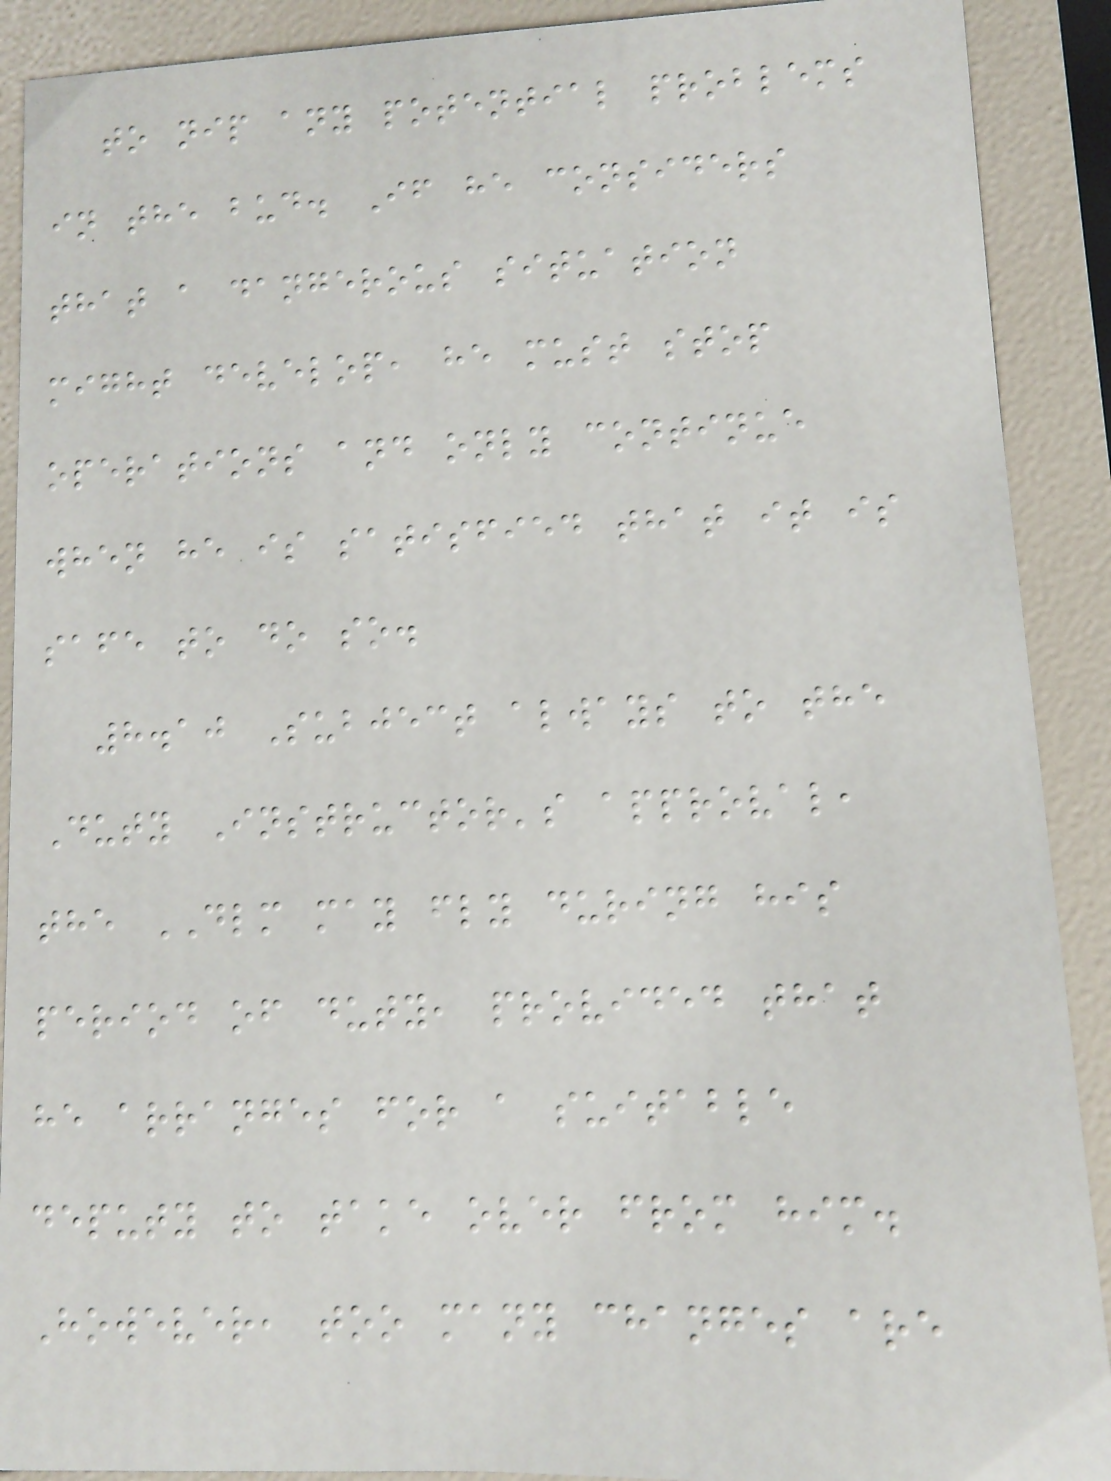to nip any potential problems
in the bud. If he considers
that a dangerous situation
might develop, he must stop
operations and only continue
when he is satisfied that it is
safe to do so.
8.10 Subject always to the
Duty Instructor's approval,
the DLM may fly during his
period of duty, provided that
he arranges for a suitable
deputy to take over from him.
However, too many changes are
